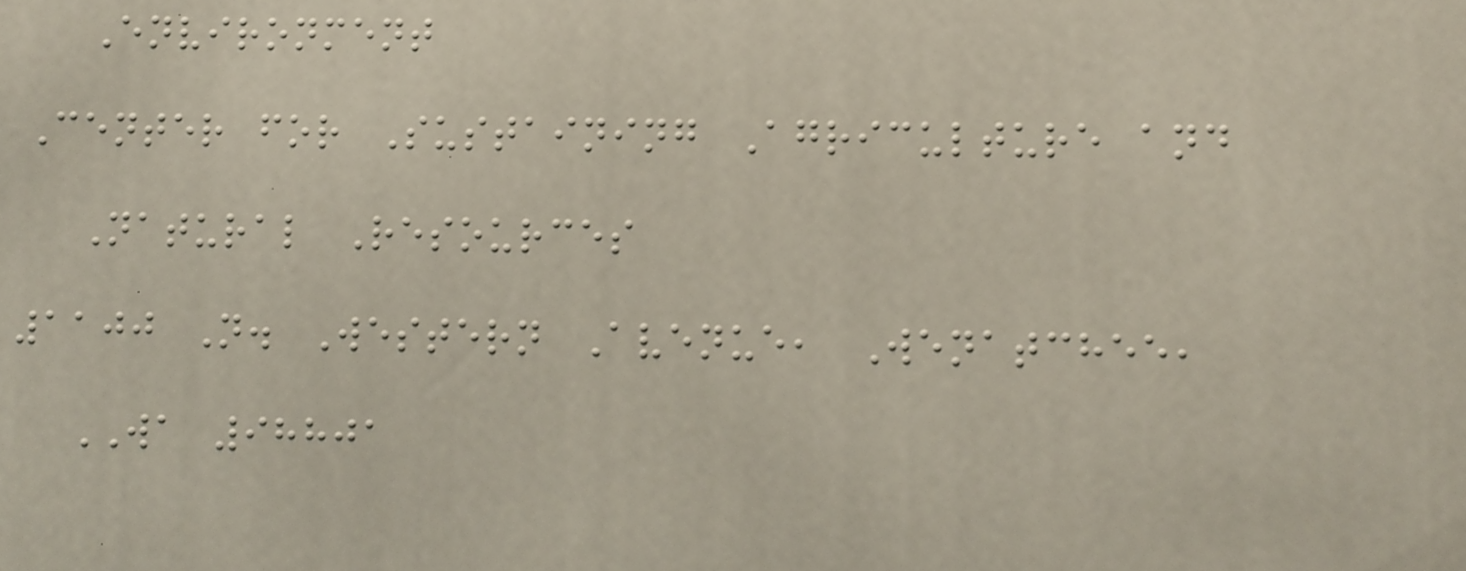Environment
Center for Sustaining Agriculture and
Natural Resources
1100 N. Western Avenue, Wenatchee,
WA 98801
